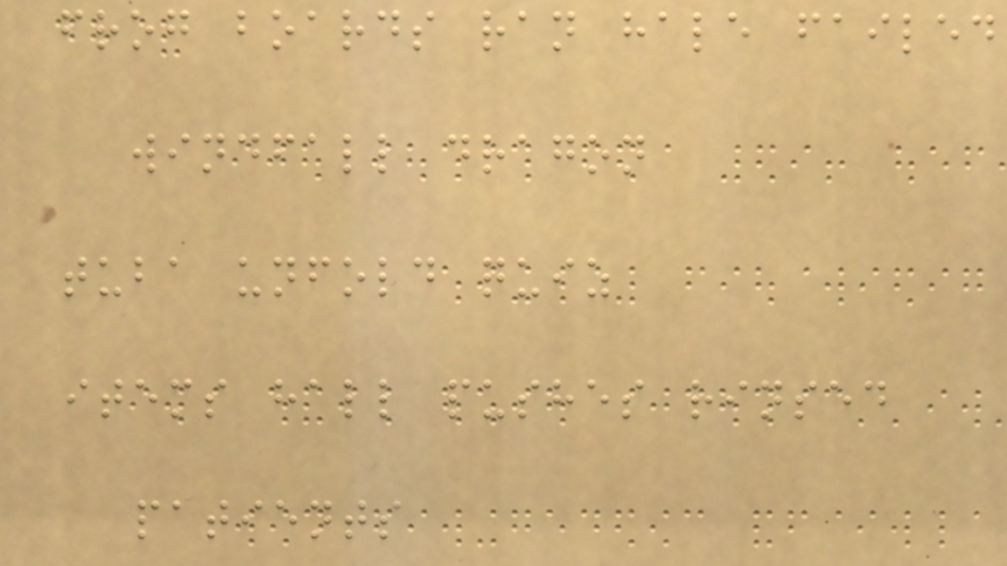frog boards ran hale failed
windfall dragon
tuba unfold quiz
items hall pushes rinsed
patients
